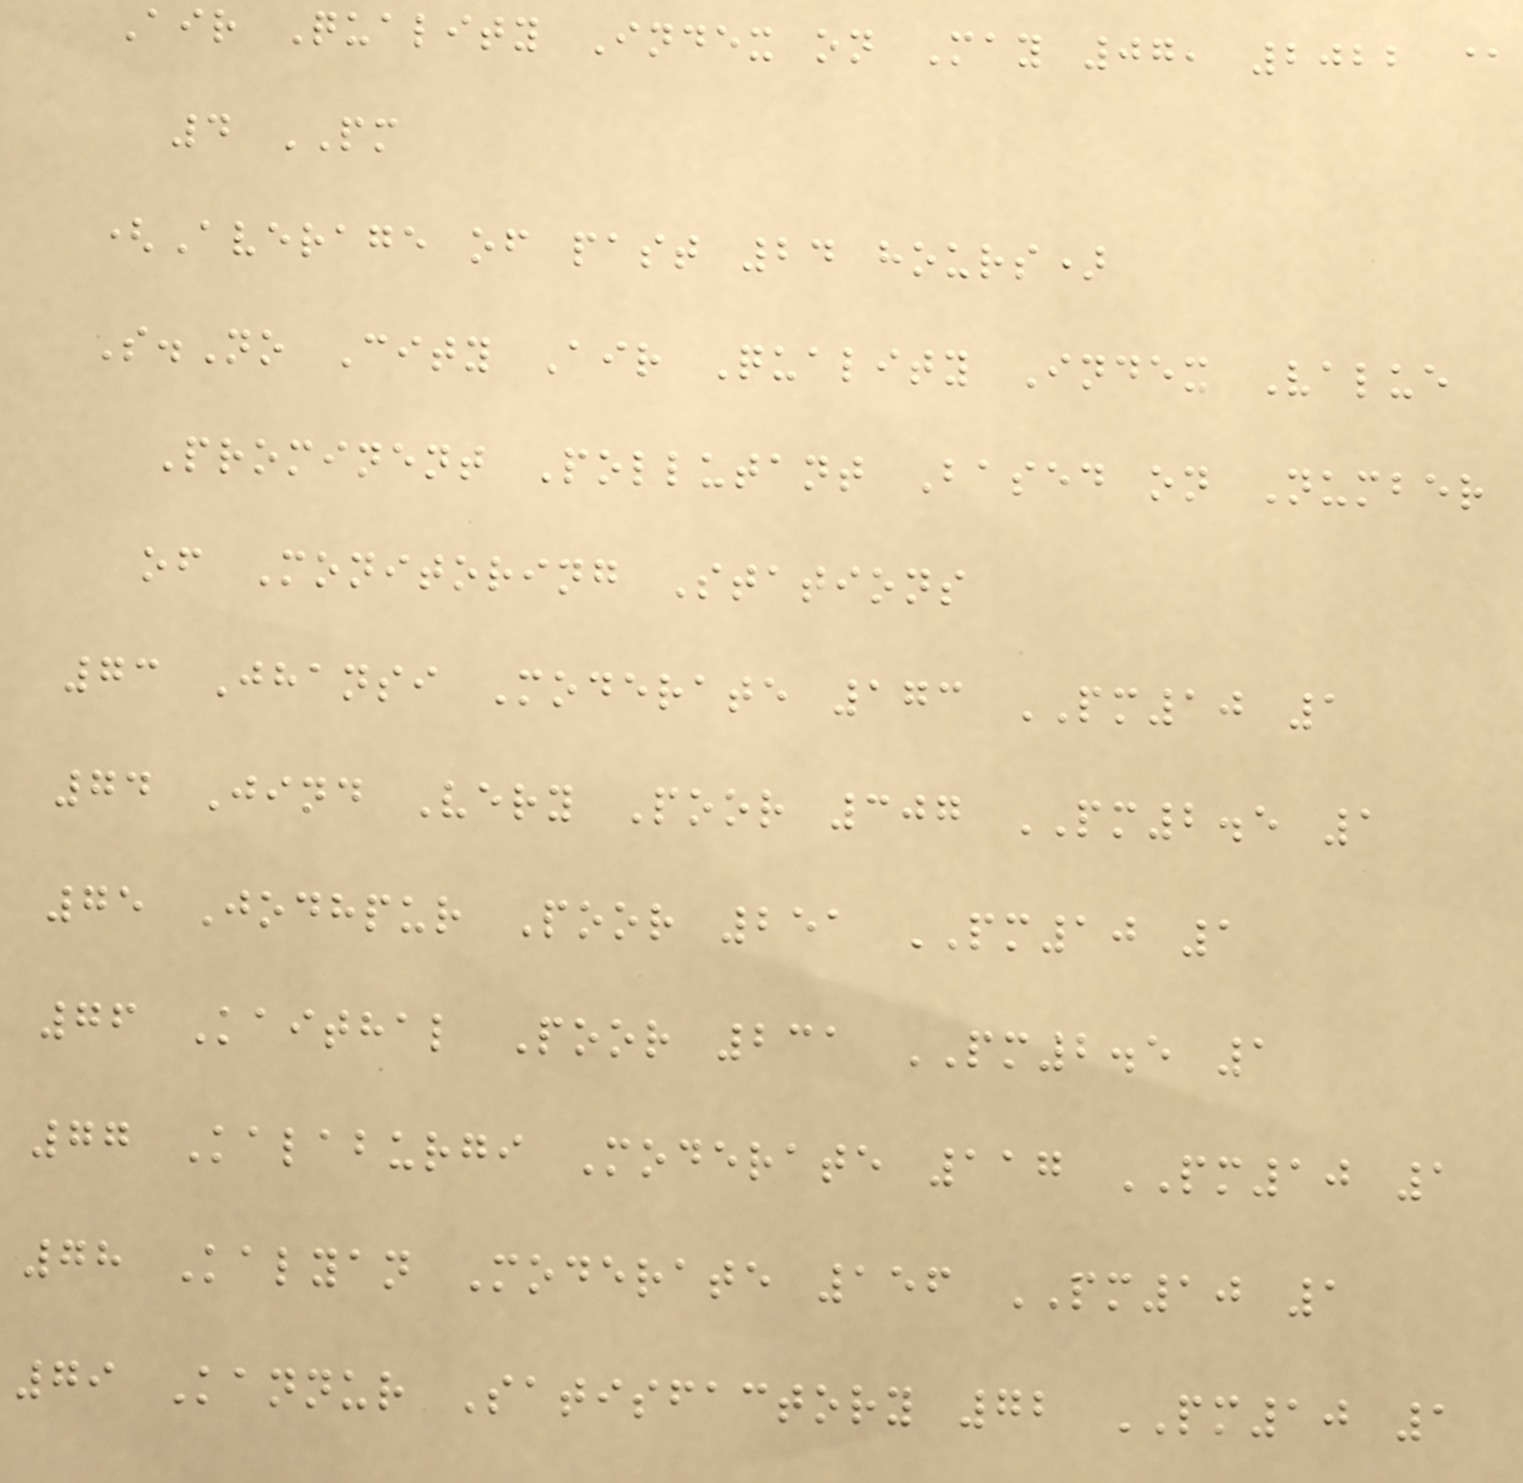Air Quality Index on May 07, 2022 @
4 PM
(Average of past 24 hours)
S.No City Air Quality Index Value
Prominent Pollutant Based on Number
of Monitoring Stations
73 Jhansi Moderate 173 PM10 1
74 Jind Very Poor 307 PM2.5 1
75 Jodhpur Poor 251 PM10 1
76 Kaithal Poor 231 PM2.5 1
77 Kalaburgi Moderate 117 PM10 1
78 Kalyan Moderate 156 PM10 1
79 Kannur Satisfactory 72 PM10 1
